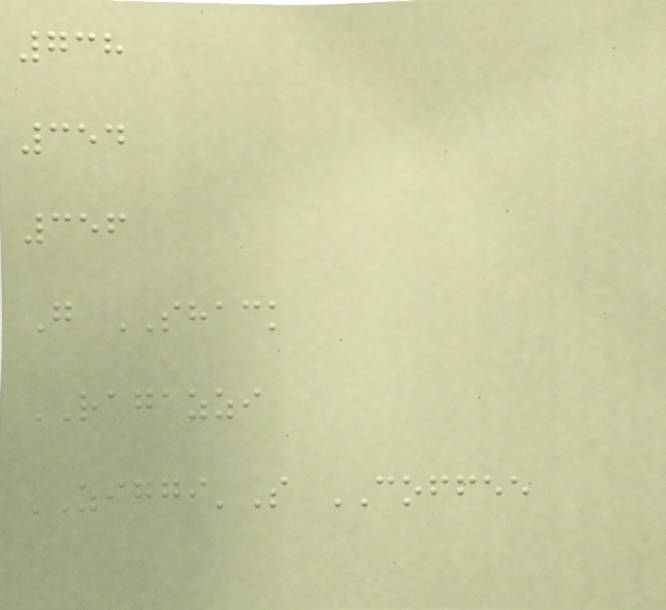738
354
356
G SHACK
RAGAZZI
ZIGGI'S COFFEE
